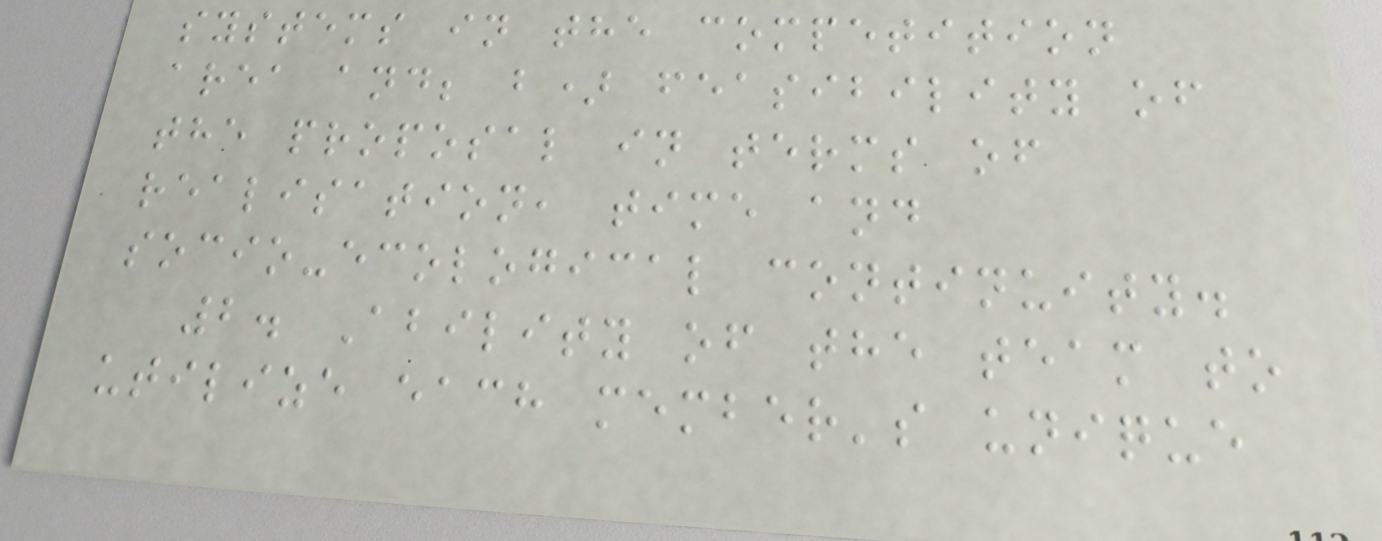systems in the competition
area and; b) feasibility of
the proposal in terms of
realisation, time and
socio-ecological continuity.
2. Ability of the team to
utilize each member's unique
